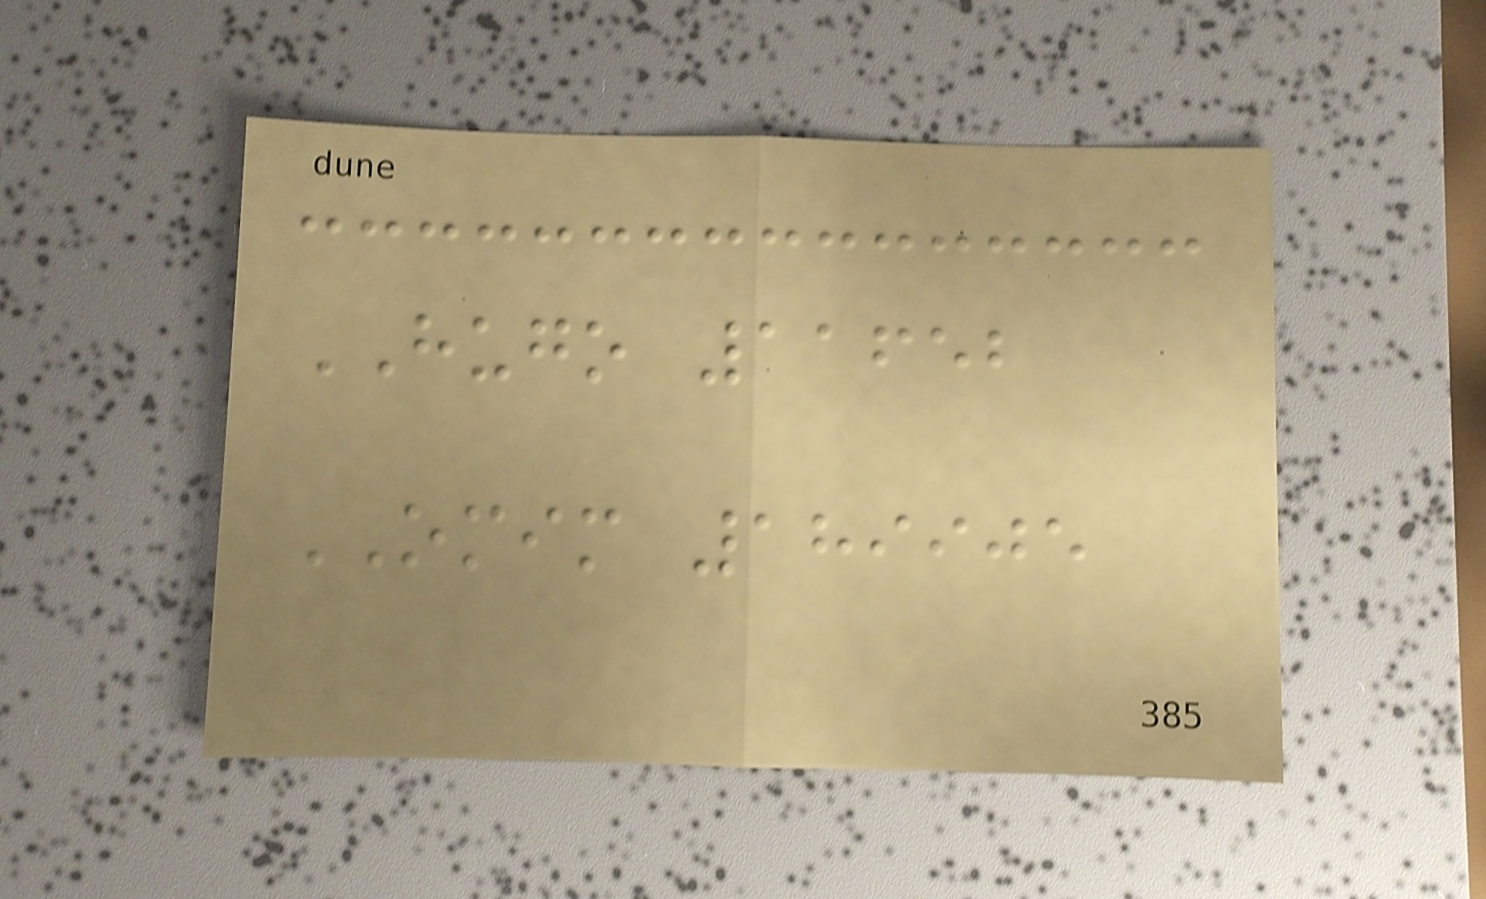HUGO 11652
OMIM 189905
